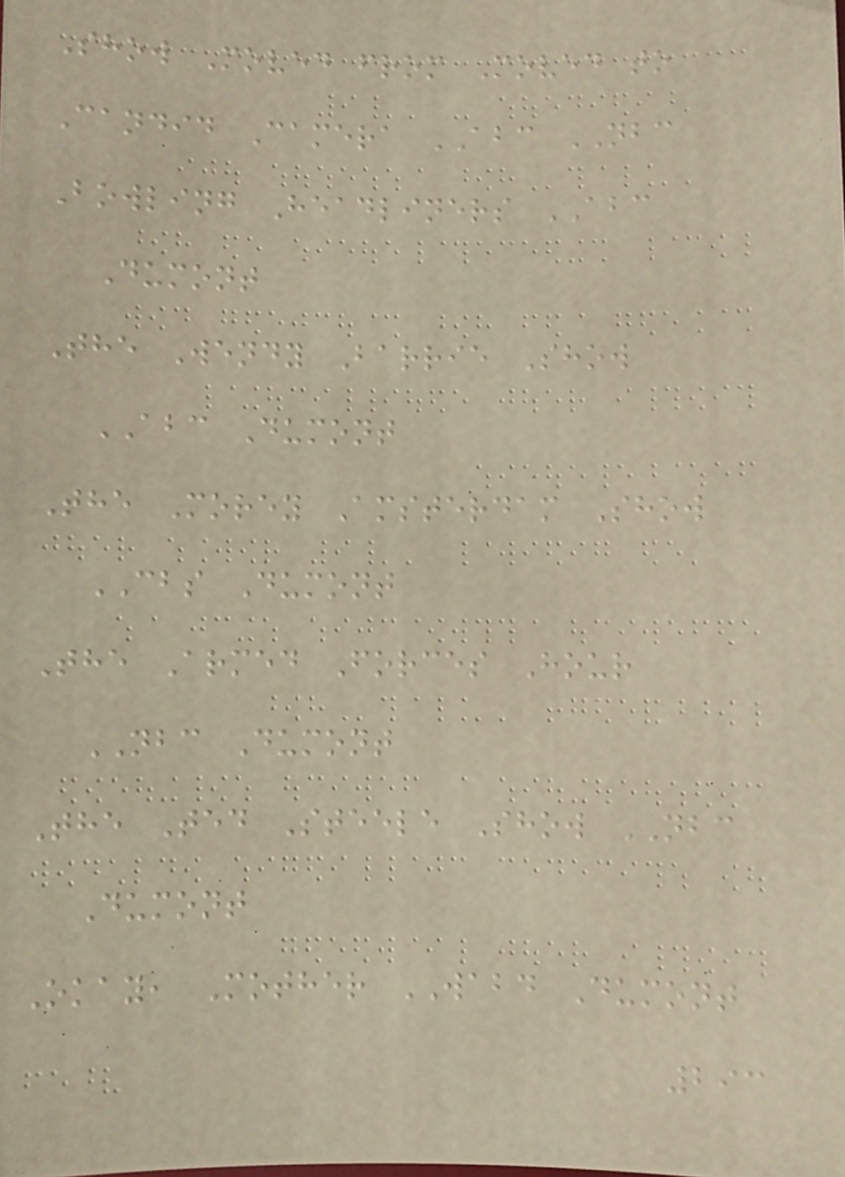Show Moved from Moved to
Candid Camera ABC NBC
Bowling Headliners ABC
Dumont
The Wendy Barrie Show
ABC Dumont
The Morey Amsterdam Show
CBS Dumont
The Armed Forces Hour
NBC Dumont
The Ted Steele Show NBC
Dumont
Okay, Mother WABD Dumont
293
